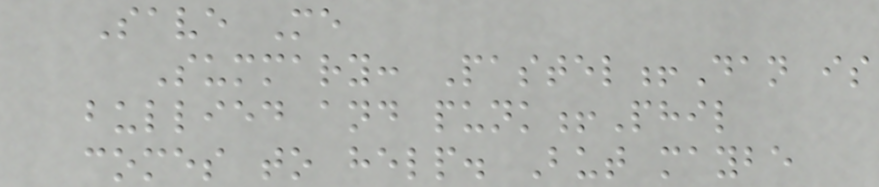Save Me
Summary: Pastel!Dan is
bullied and punk!Phil
comes to help. But maybe
